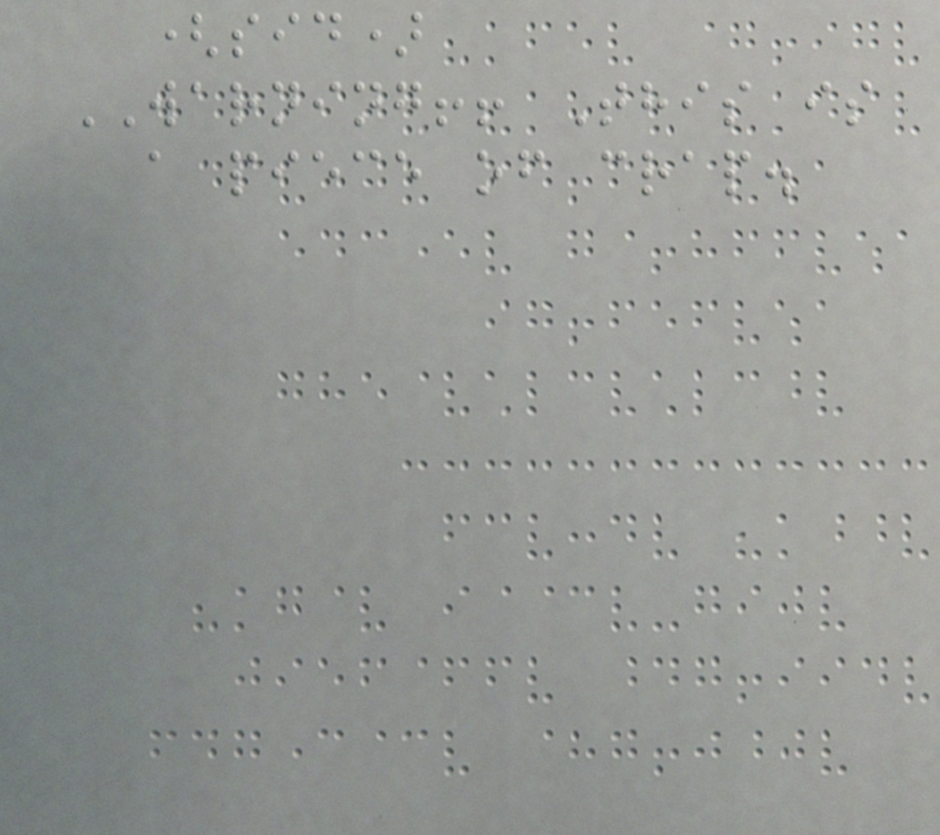(sid)
WARNING!! This is
a piece of crap.
